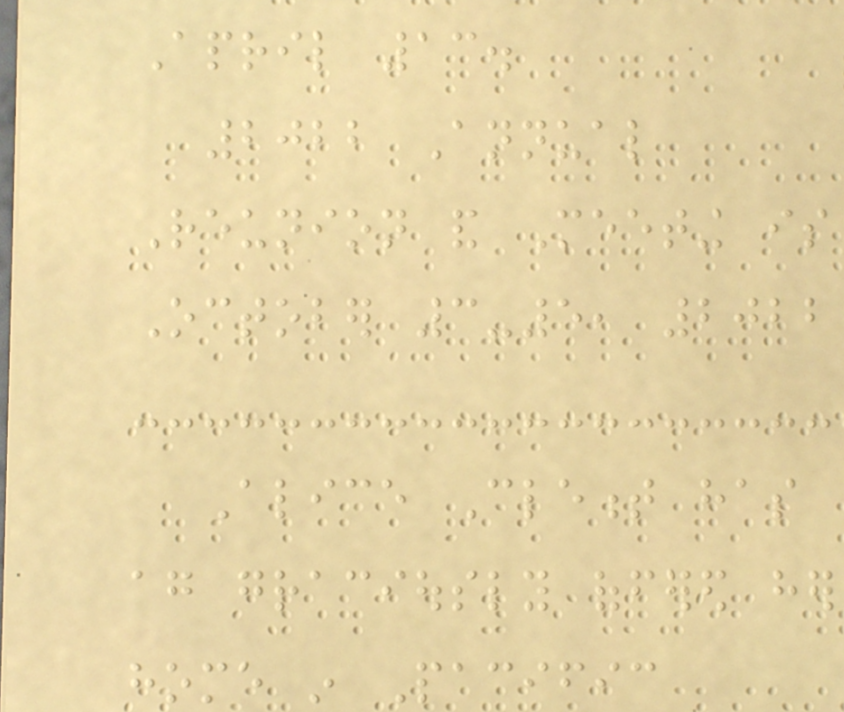April 13.
2022 Annual
Reunion and Meeting is
October 3-5, 2022
Alice Clement has
again graciously offered her
home in Pacific
